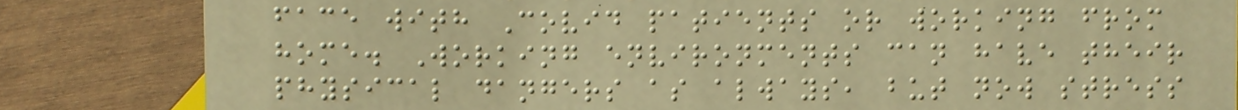face with Covid patients or working from
home. Working environments can have their
physical dangers as always, but now stress
